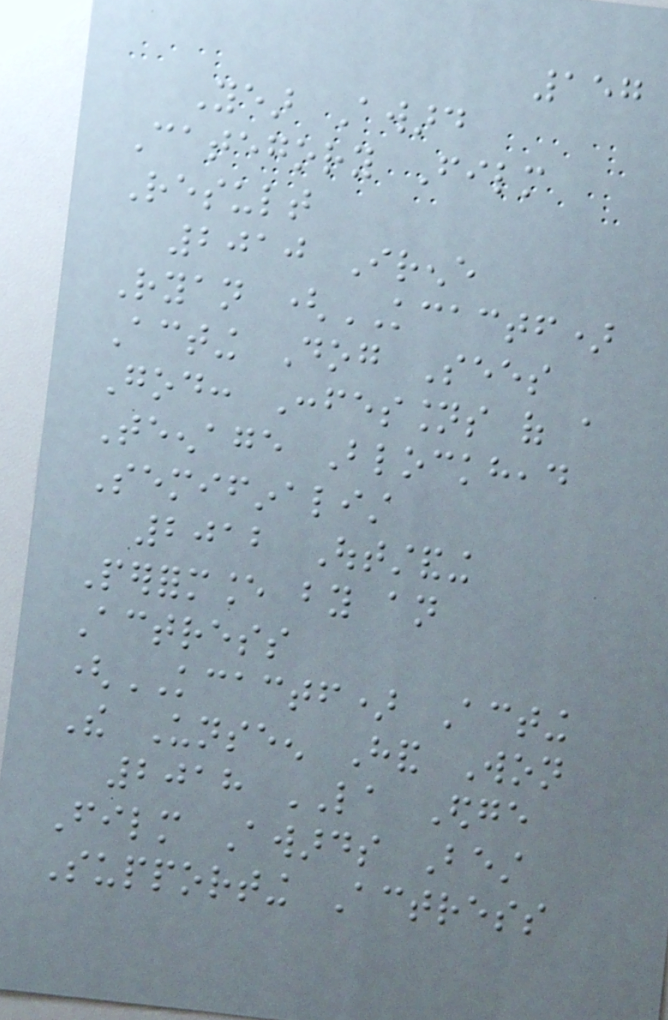157
Year Award
Category Film
Result
2010 Irene
Ryan (KCACTF)
Acting Dog Sees
God: Confessions of a
Teenage Blockhead
Semifinalist
2012 Outstanding
Performance by an
Actress
(KCACTF) Acting
The Unseen Hand Won
2018 LA Edge
Film Awards Best
Supporting Actress
